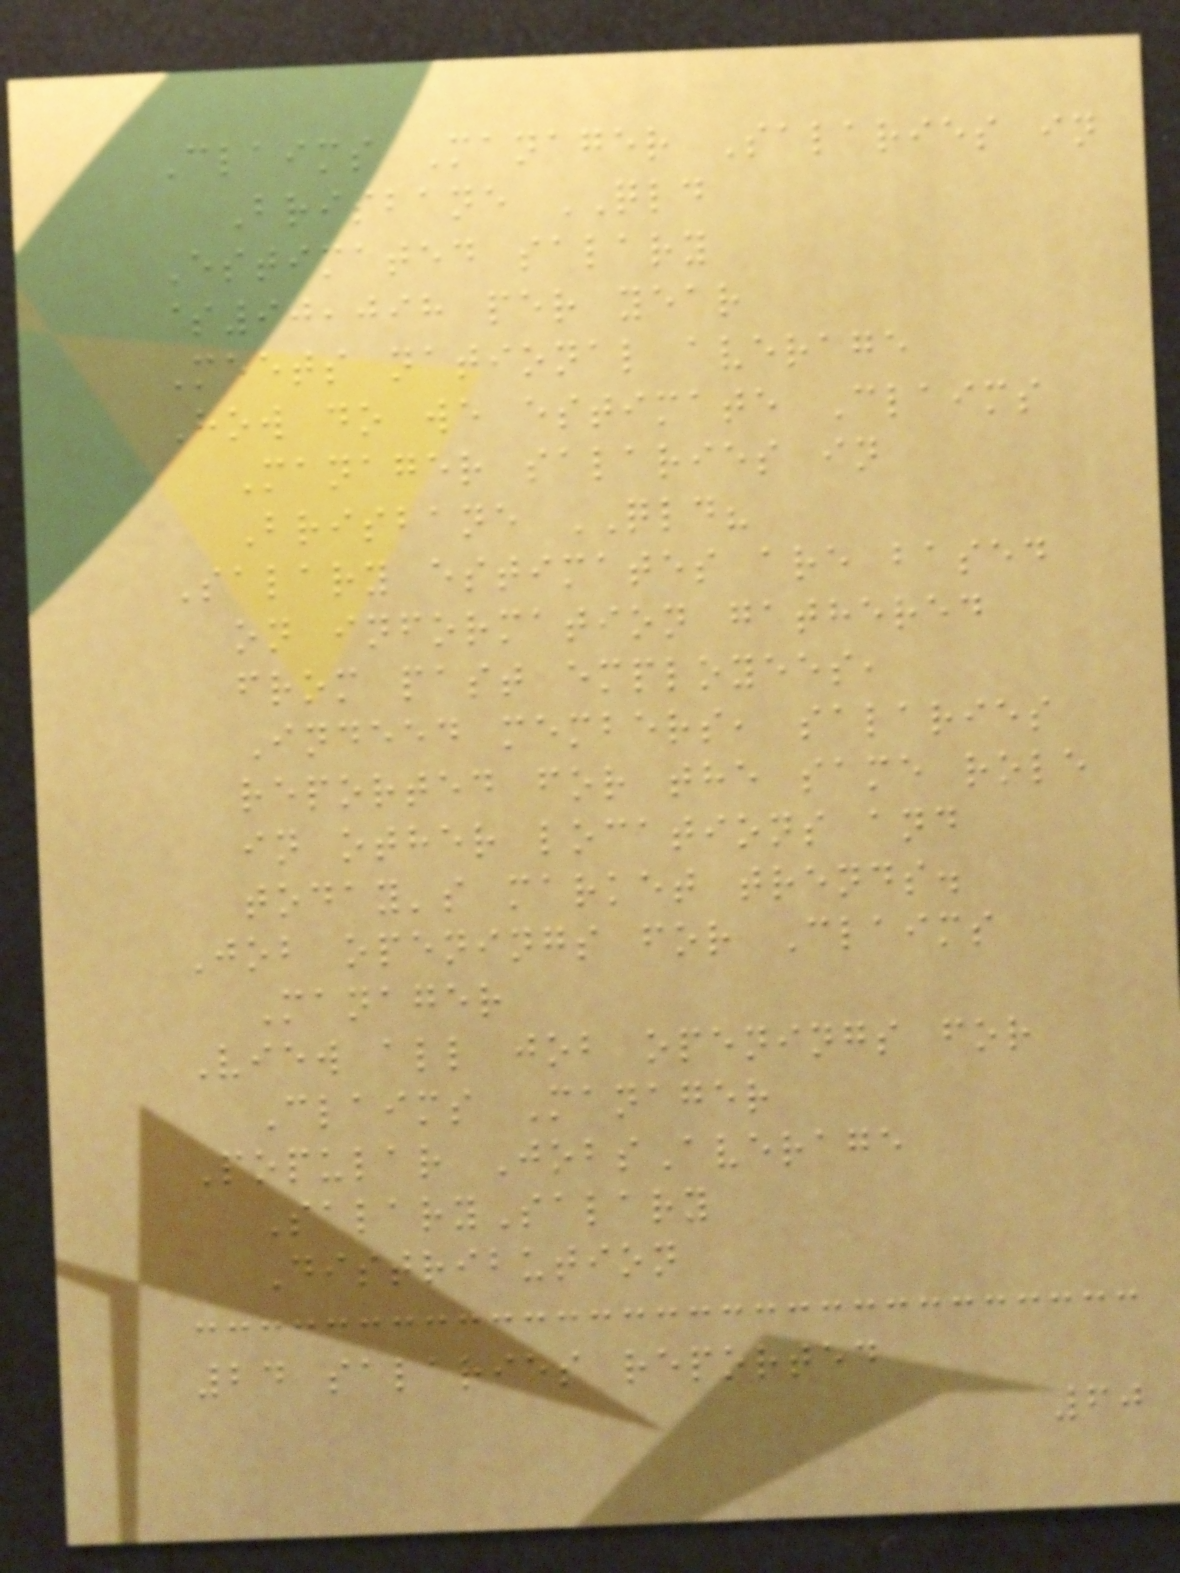Claims Manager Salaries in
Brisbane QLD
Estimated salary
$90,098 per year
Meets national average
How do we estimate Claims
Manager salaries in
Brisbane QLD?
Salary estimates are based
on information gathered
from past employees,
Indeed members, salaries
reported for the same role
in other locations and
today's market trends.
Job openings for Claims
Manager
View all job openings for
Claims Manager
Popular JobsAverage
SalarySalary
Distribution
24 salaries reported
60
